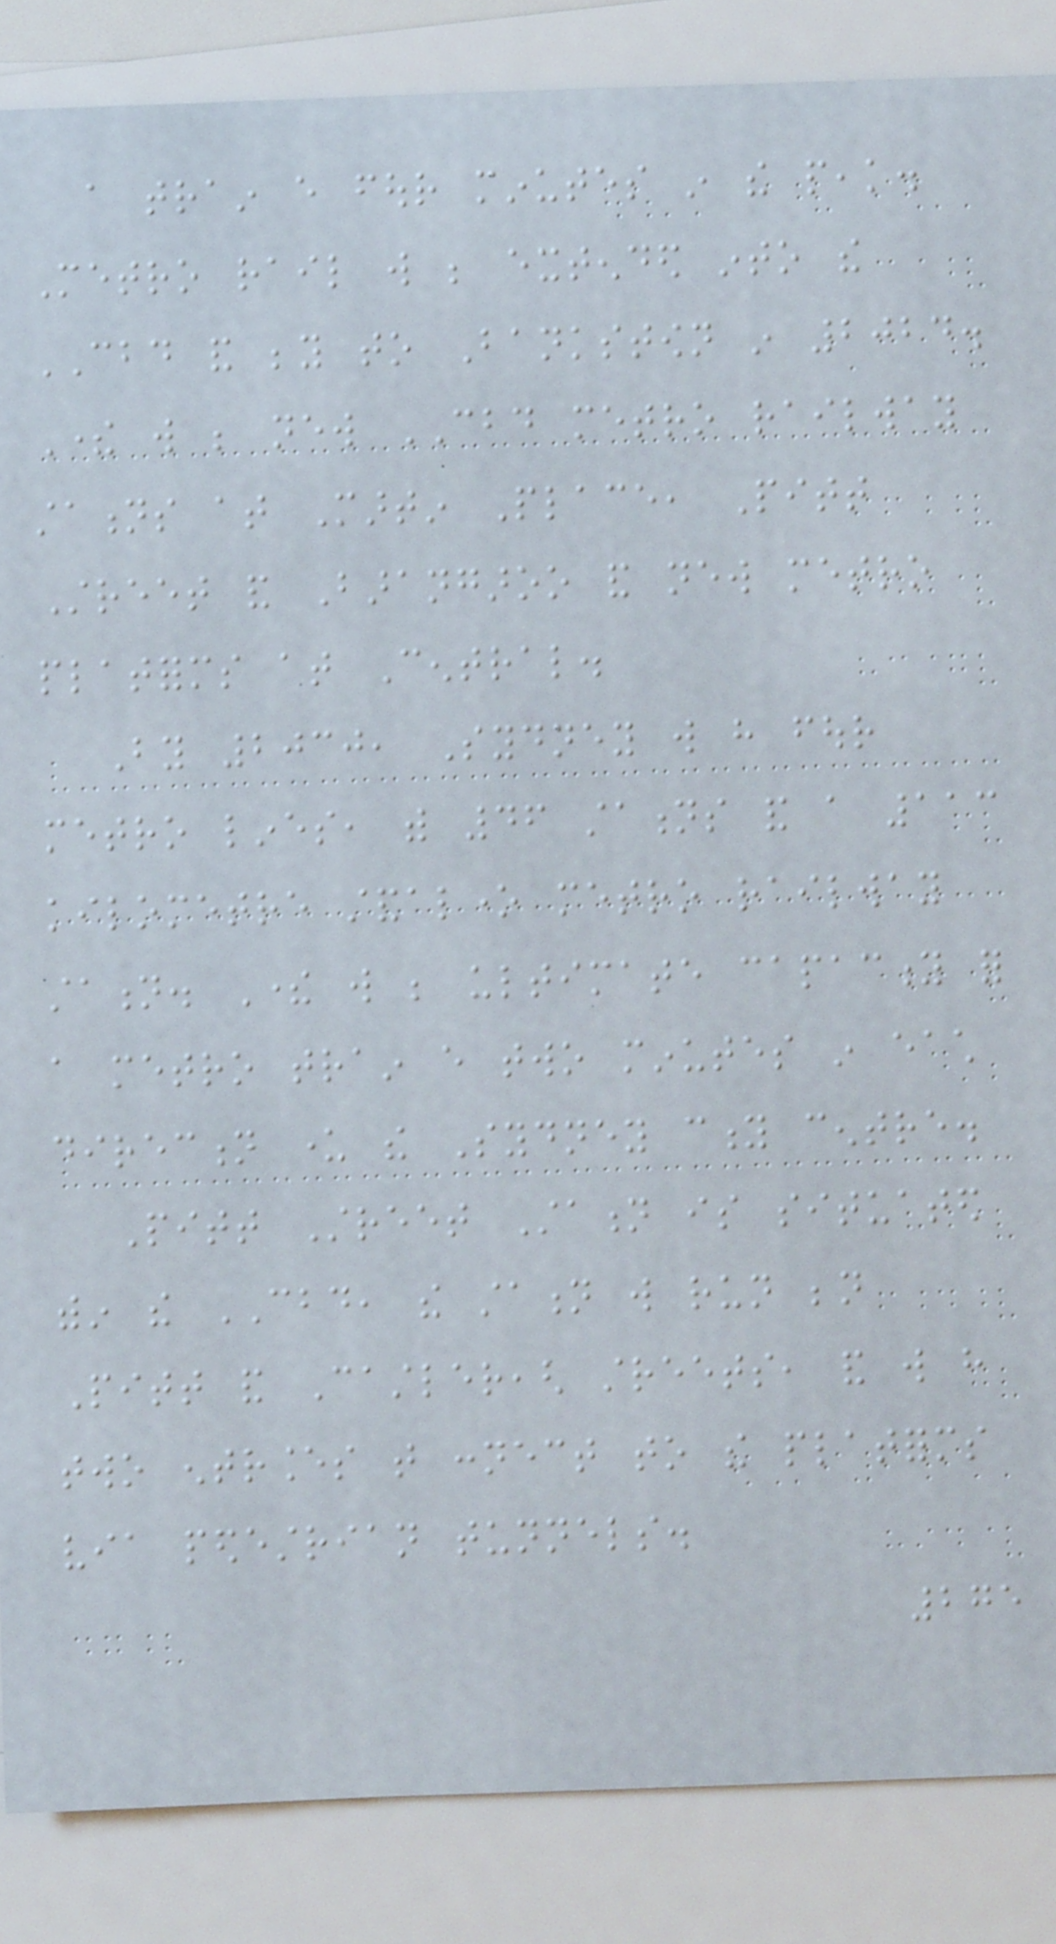a train every four minutes in the peak.
Metro rail will be extended into the
CBD and beyond to Bankstown in 2024.
There will be new CBD metro railway
stations at Martin Place, Pitt
Street and Barangaroo and new metro
platforms at Central.
By 2030, Sydney will have four
metro lines, with 46 stations and a 113
kilometre standalone metro railway
station. There will be ultimate capacity for
a metro train every two minutes in each
direction under the Sydney city centre.
Pitt Street Station is situated
within the CBD, the station will run beneath
Pitt and Castlereagh streets, and will have
two entrances that connect to the platforms
via pedestrian tunnels.
275
